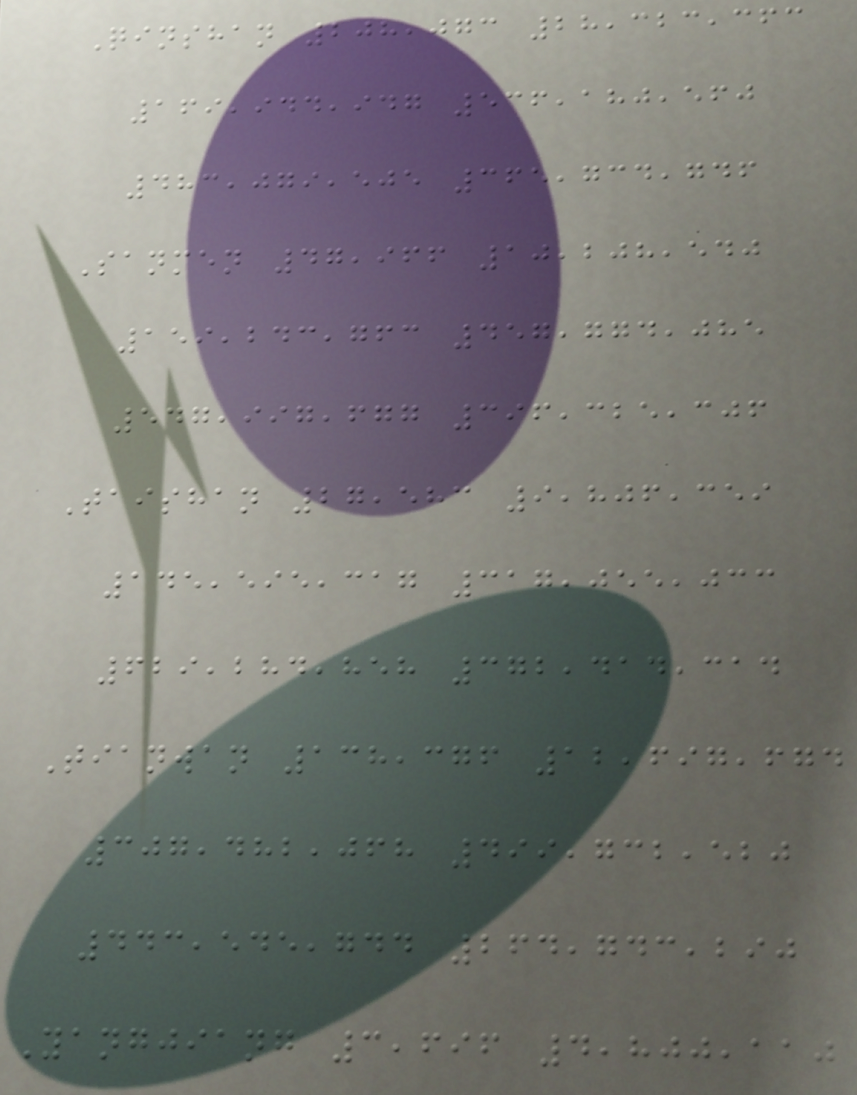Qinshan 208,073 28,323,363
169,944,947 536,180,560
483,079,505 365,734,746
Sanmen 47,966 10,208,540
159,243,763 457,774,085
547,997,677 396,325,306
Taishan 27,583 9,806,359
145,595,317 317,055,033
629,284,858 372,414,314
Tianwan 138,376 12,697,674
307,482,068 499,732,520
443,545,744 264,743,290
Yangjiang 3,696 4,800,110
